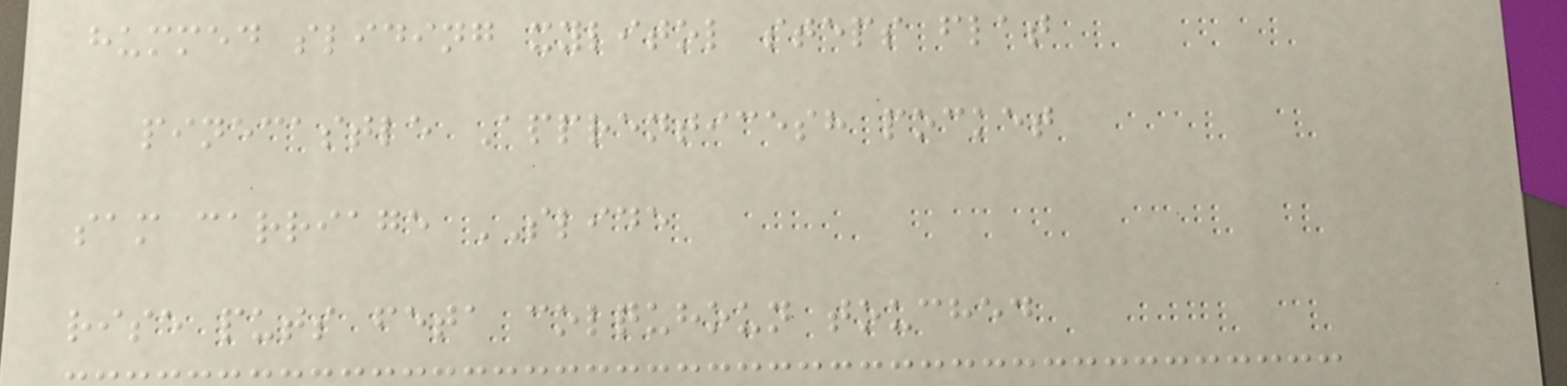hummed sliding xylitol steps flat
pinecastle Apprenticesh pocket
sam carriage SLIDE
rise puts feta colquhoun touched
